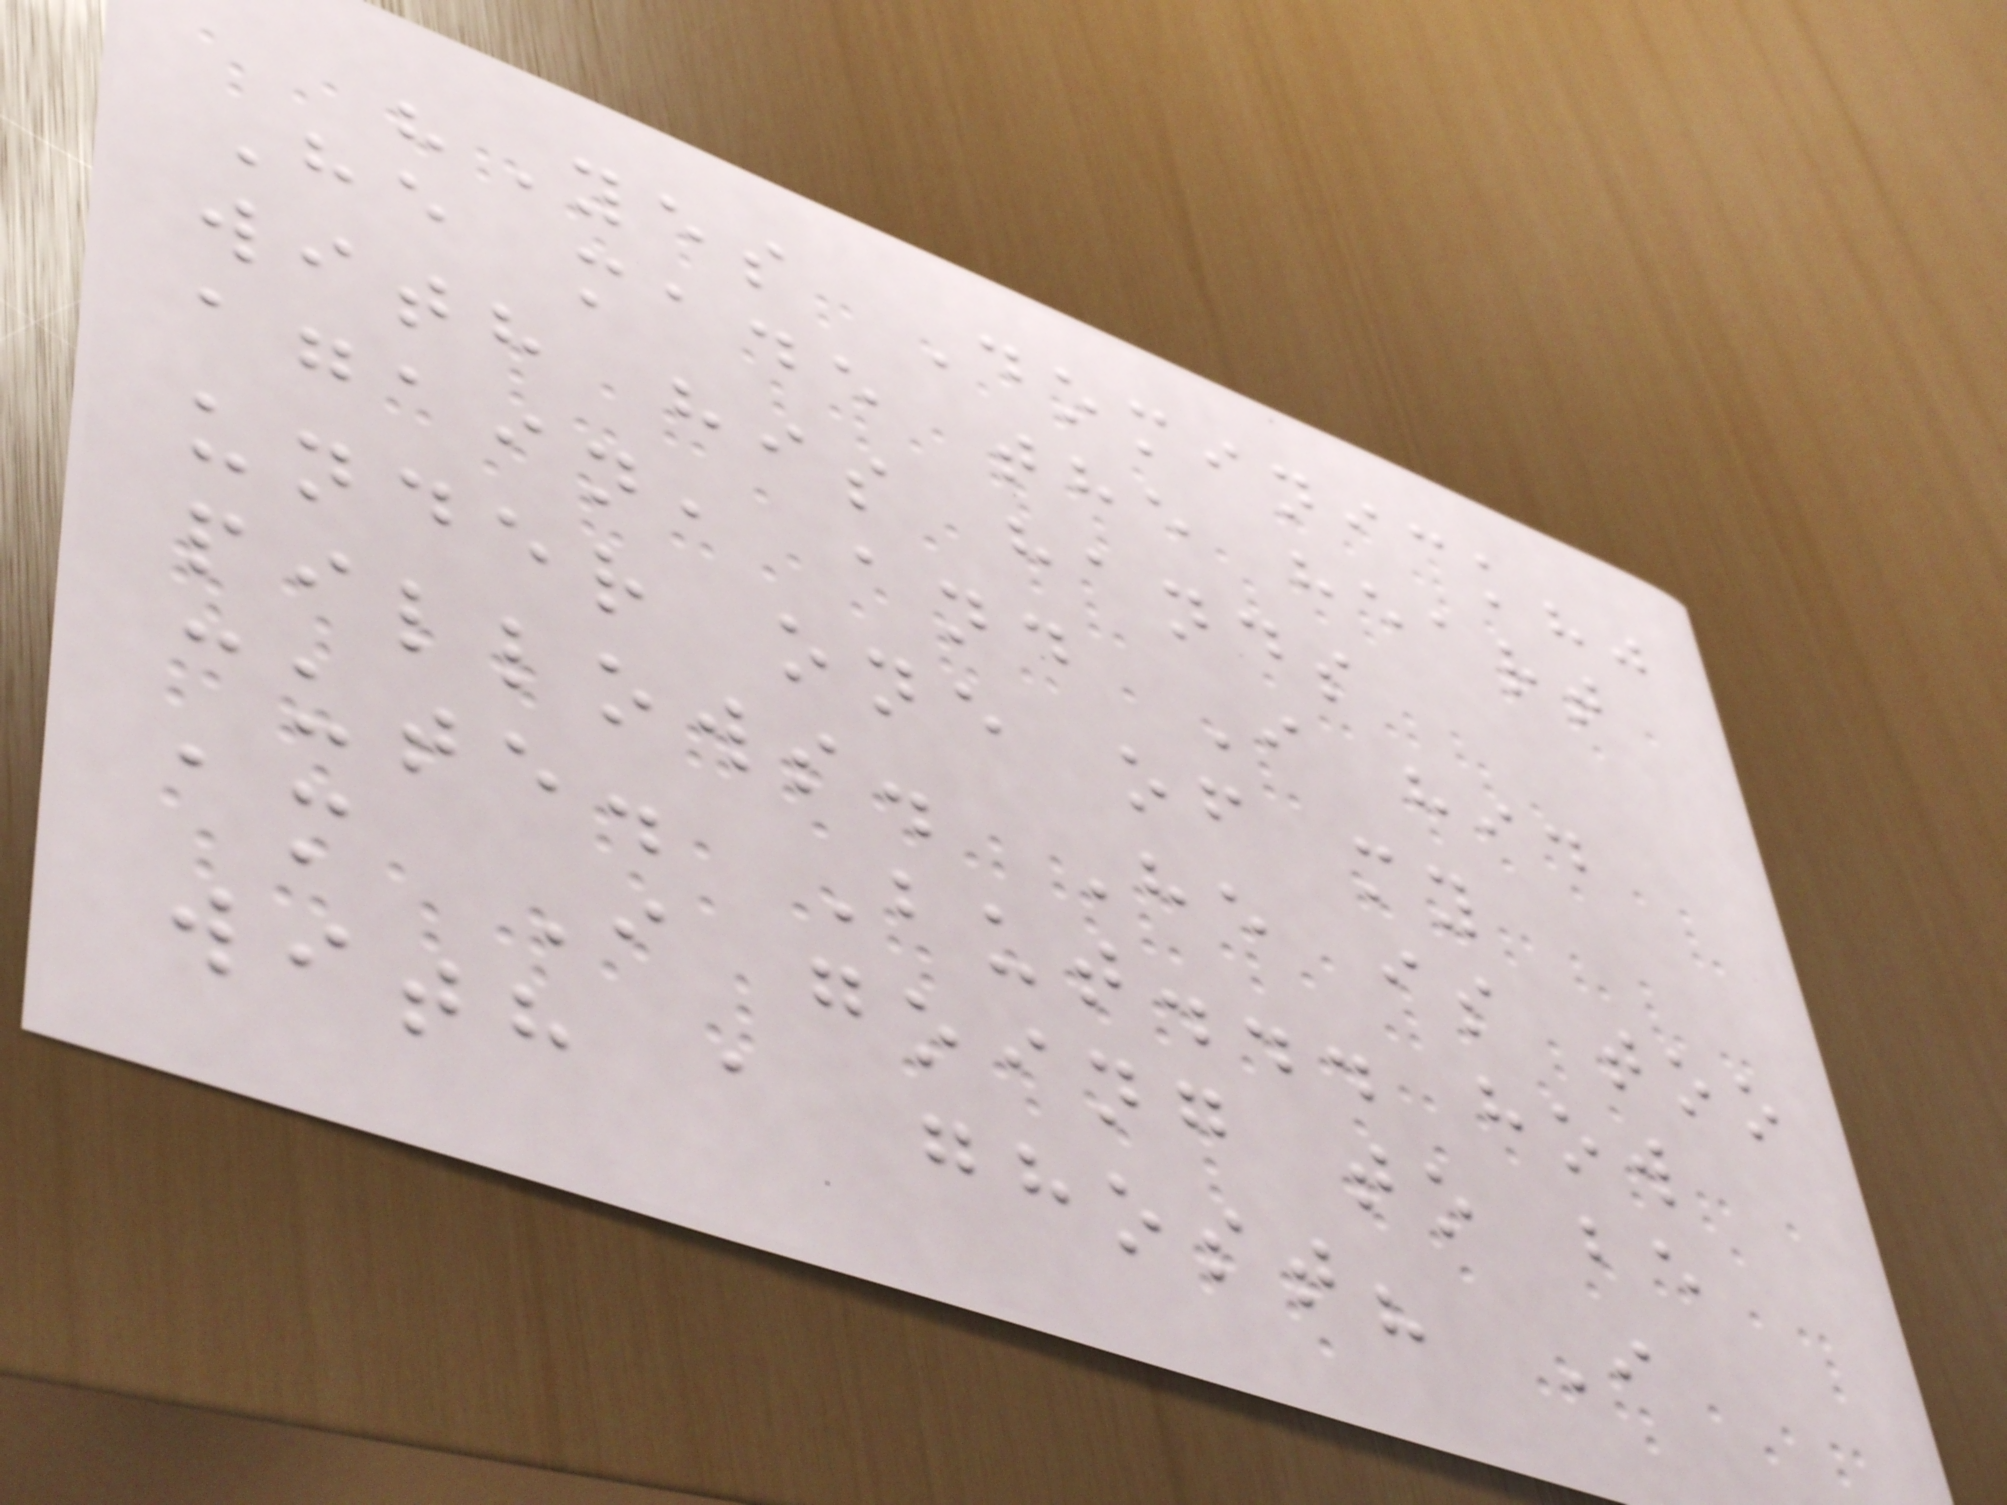"Yes Dominick?"
He made the heart
with his hands
again, and I hid
under one of my
pillows. He is too
cute. But... how
am I going to be
with a ghost? I
